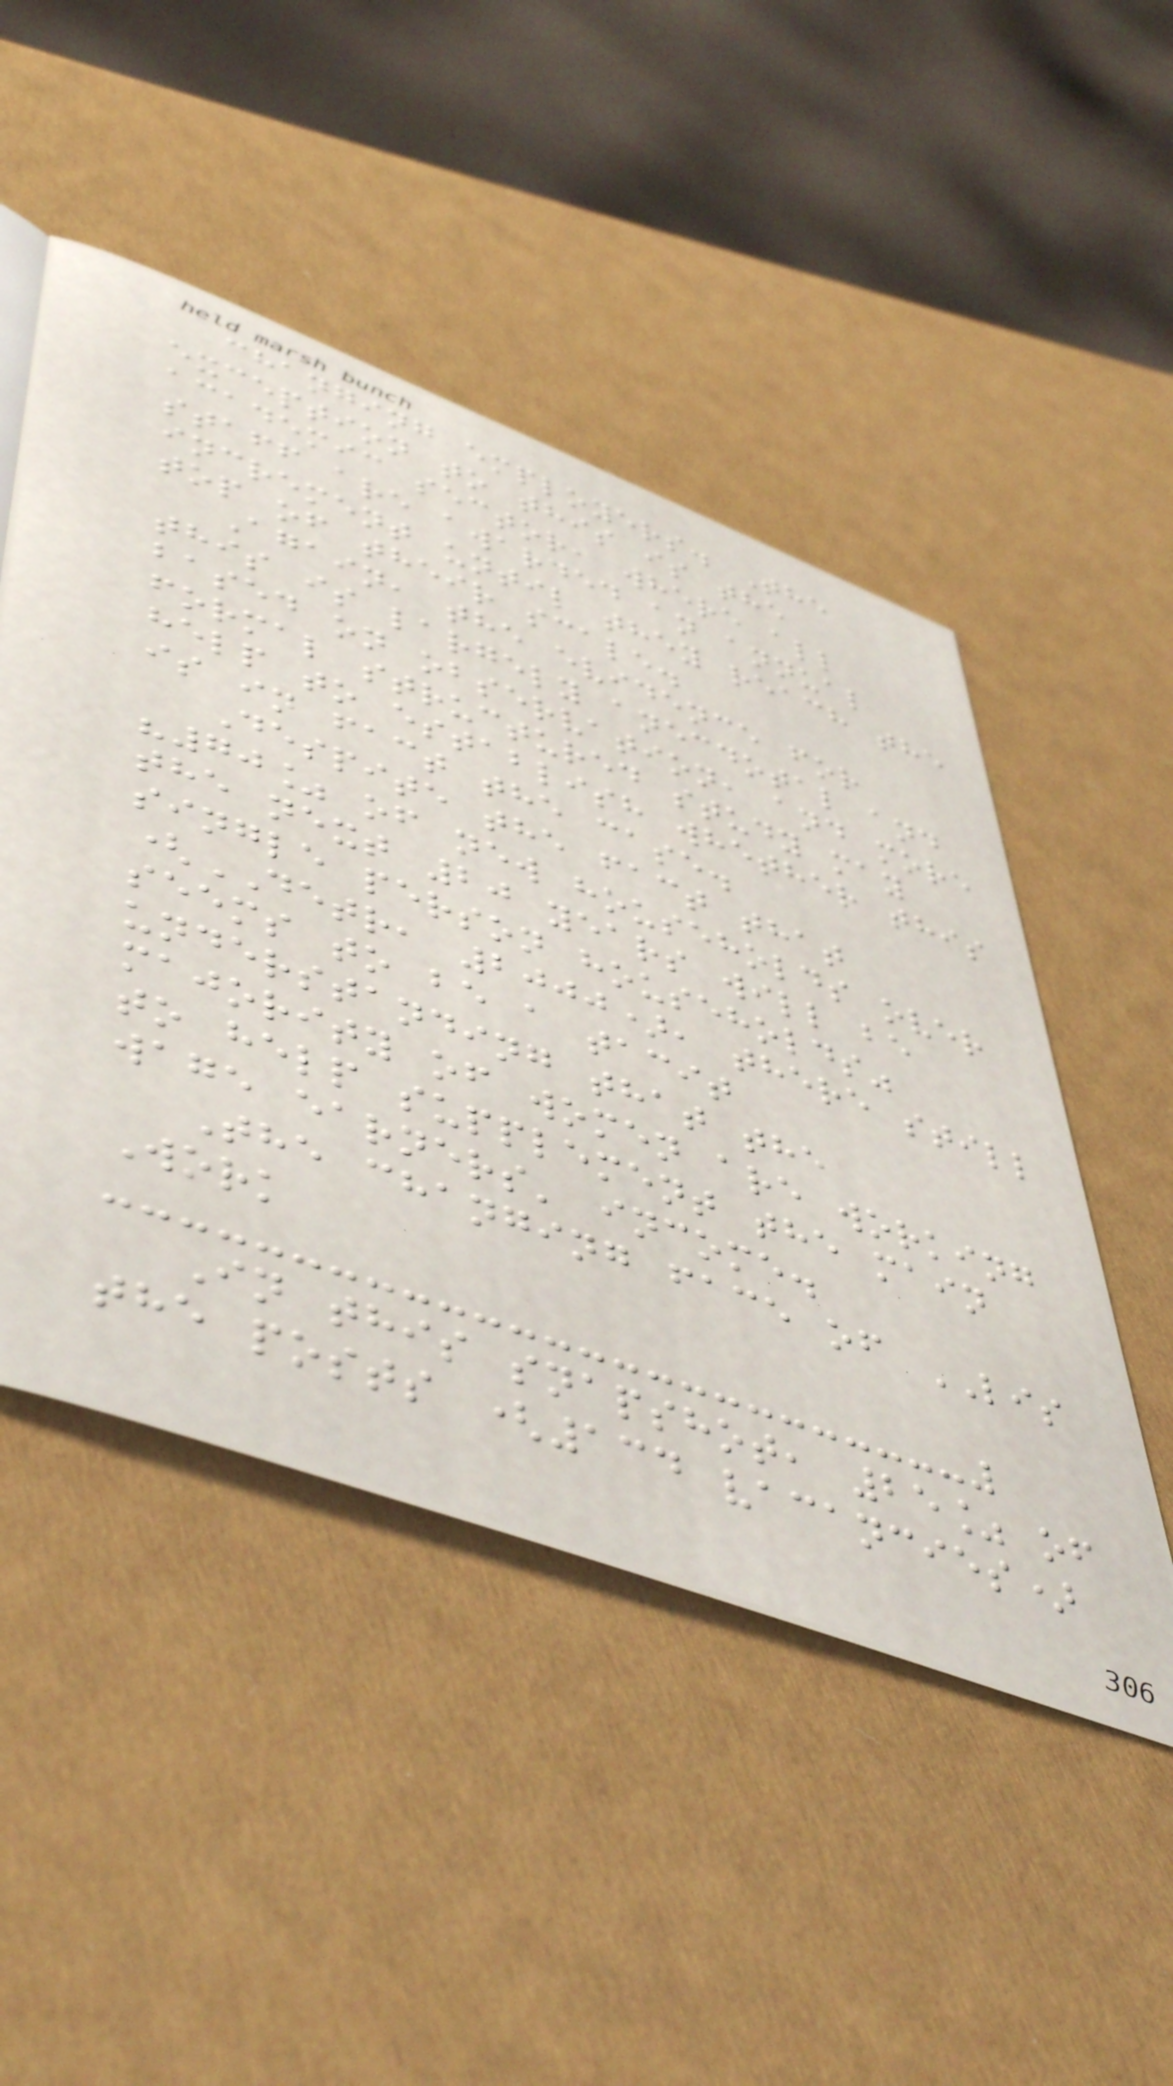changing employers. The
exception to this is the
academic sector, where all
staff are awarded an annual
increment until they reach the
top of their scale.
Again, the evidence for
this is largely anecdotal and
based on observation, and more
formal structured study may
help to establish whether this
is in fact the case.
Despite the fact that
"70% of new households over
the next 20 years will be
single person households"
(DETR, 2000), there still
seems to be a tacit
understanding that the
majority of women are working
to help supplement the main
wage earners' income.
The changing face of LIS
Work
In this snapshot, 25% of
the posts (134 vacancies)
